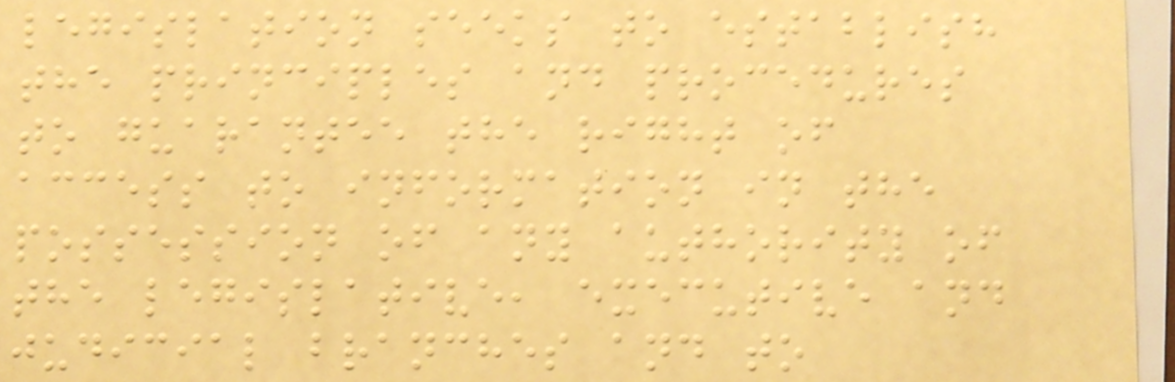legislation seeks to establish
the principles and procedures
to guarantee the right of
access to information in the
possession of any authority of
the legislative, executive and
judicial branches and to
